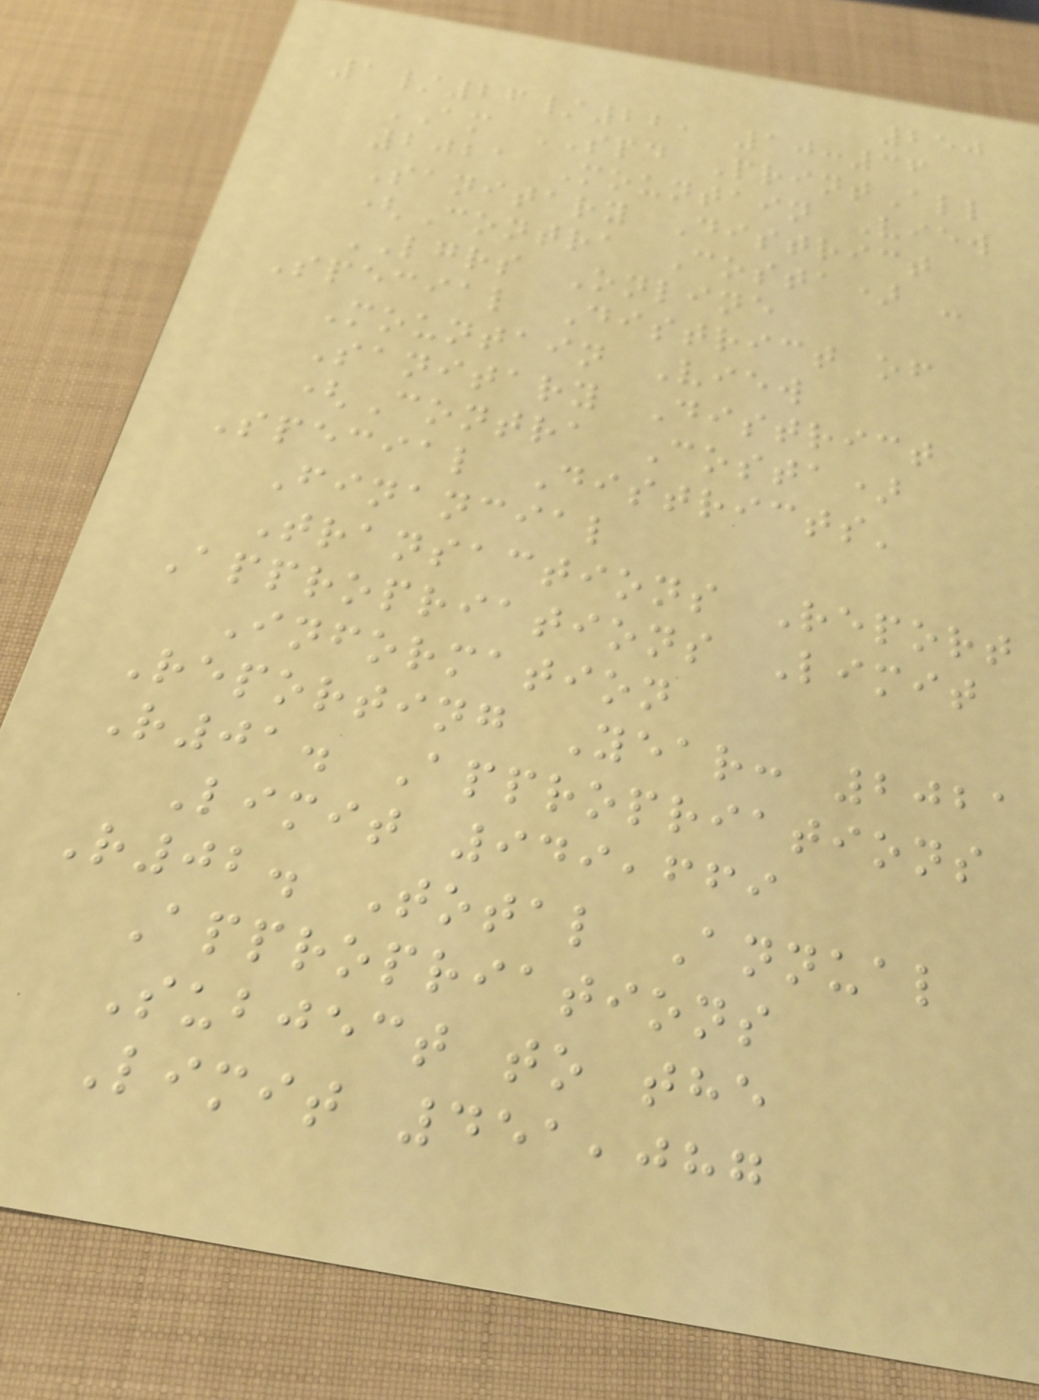250
1/26/22, 10:36
AM SPD PrintAll
2021 Mountain View
Sanitary District
(Contra Costa) -
LGRS Online
Special District of
Mountain View
Sanitary District
(Contra Costa)
Special Districts'
Financial
Transactions Report
Appropriations Limit
Information
Reporting Year: 2021
R01. Appropriations
Limit 949,669
R02. Total Annual
Appropriations
Subject to the
Limit 451,087
